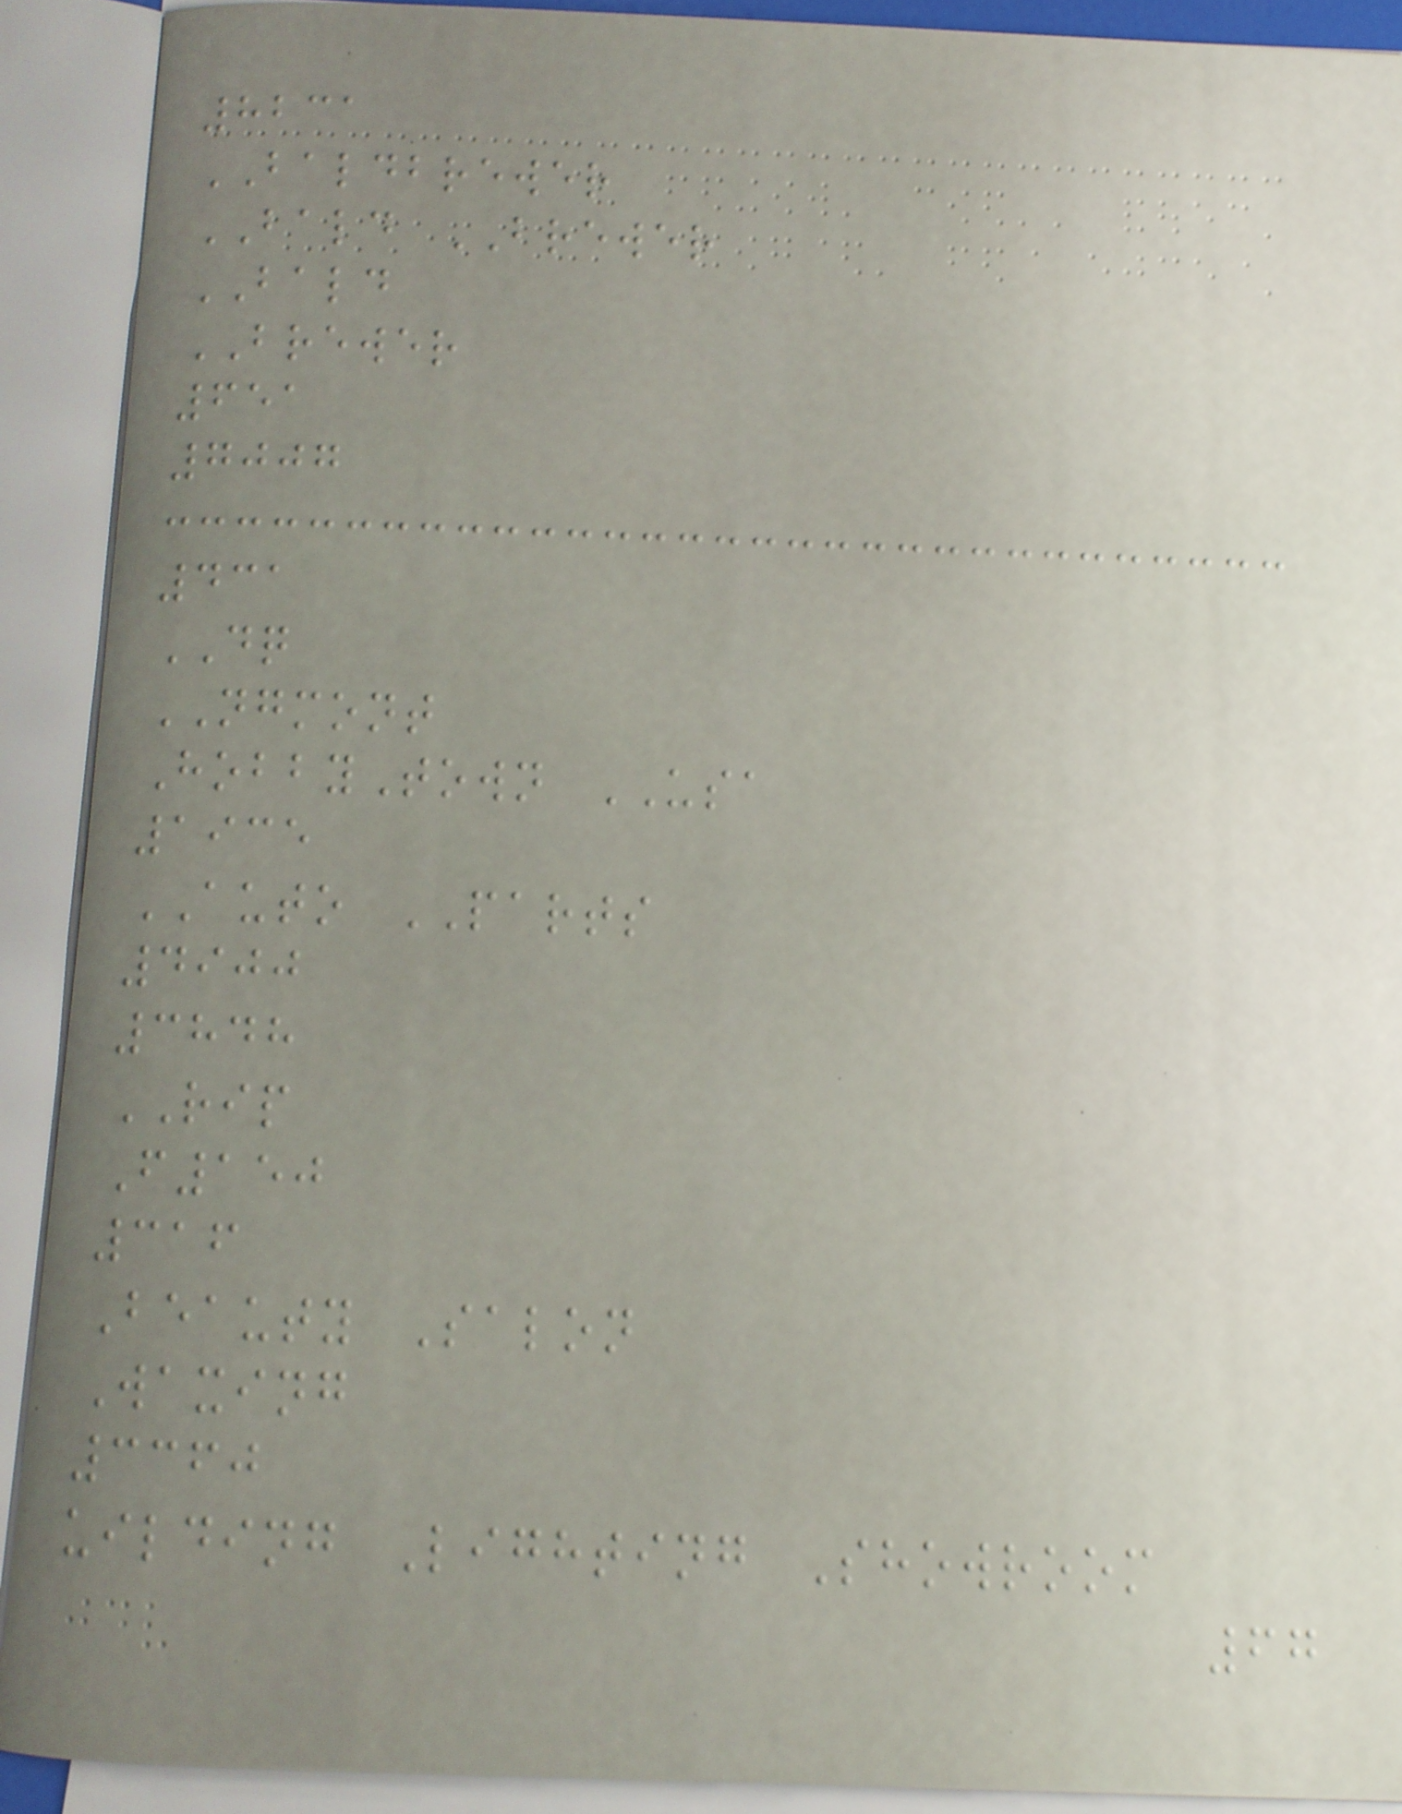8231
BALDBREWER
BALD BREWER
BALD
BREWER
651
7007
431
DQ
NGMONT
HobbyTown USA
1935
AUTO PARTS
4900
3848
RIP
F150
316
Beauty Salon
Waxing
3360
uilding Lighting Showroom
67
